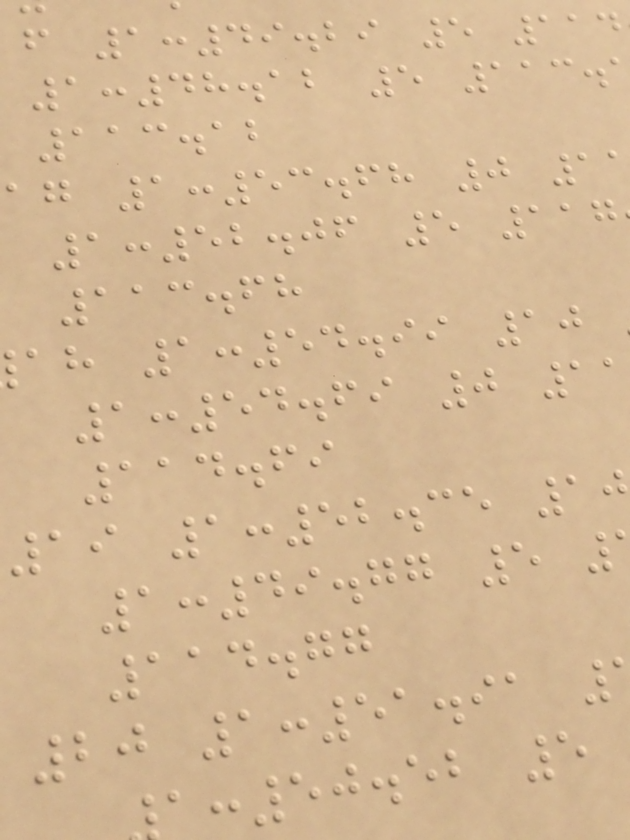f 1:49.29 5 114
1:48.12 5 113.
113.12
ag 1:53.68 0 1
1:52.06 5 117
113.68
ah 1:54.99 10
1:54.69 0 1
114.69
19 1:52.35 1
1:49.77 5
114.77
20 1:51.91
:50.52 5
